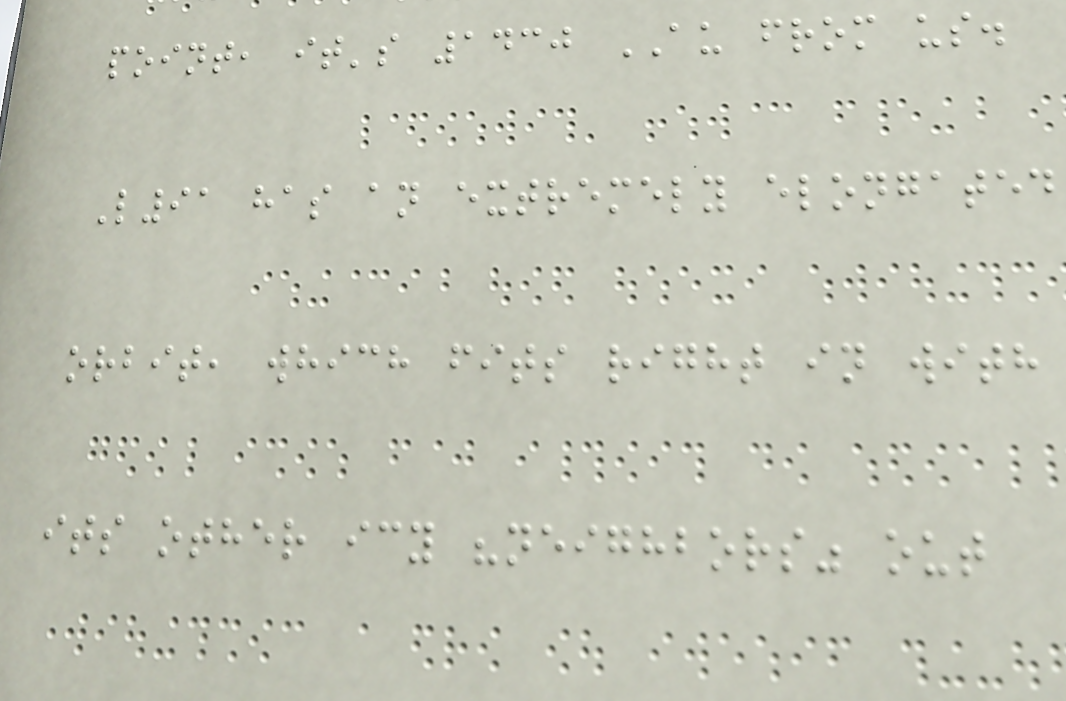point, it's 1430 AU from us.
L91 has an extremely elongated
orbit, which fits right in with
its other icy "neighbors" out
